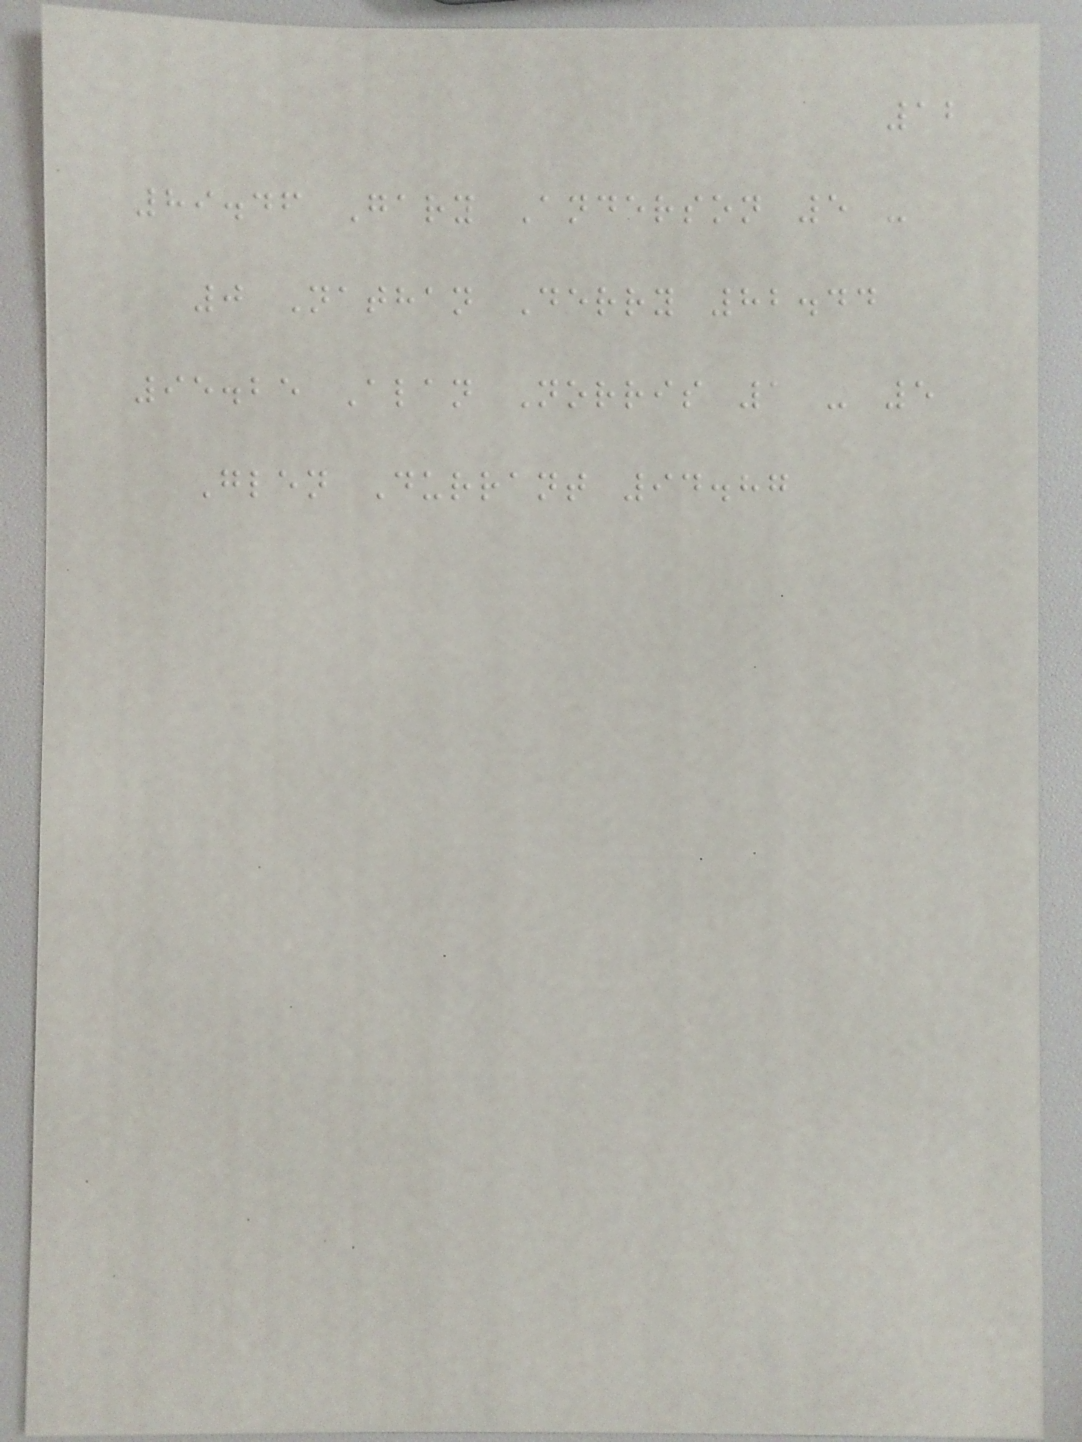12
89.46 Gary Anderson 5 -
0 Nathan Derry 82.44
95.25 Alan Norris 1 - 5
Glen Durrant 94.87
